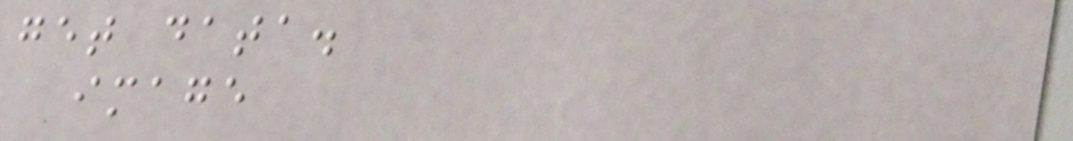get data.
image
